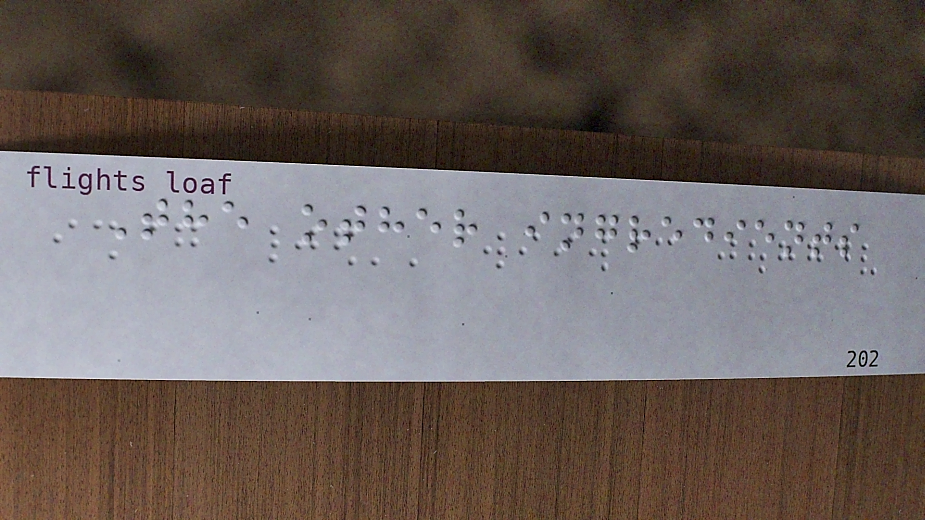The other ingredients
